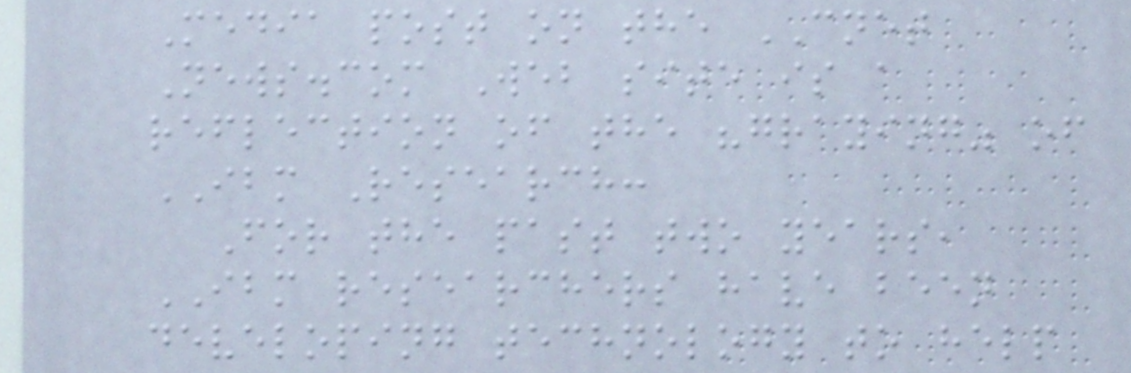Media post on the CNET
News.com Web site is a
reflection of the "graying" of
IBM Research:
For the past two years,
IBM researchers have been
developing technology to help
